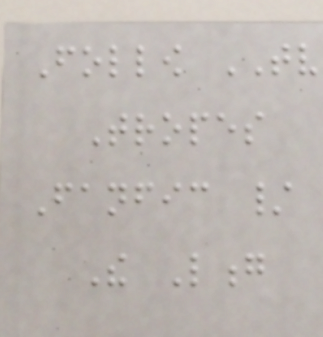Follow TV
Tropes
Fanfic /
The Long
